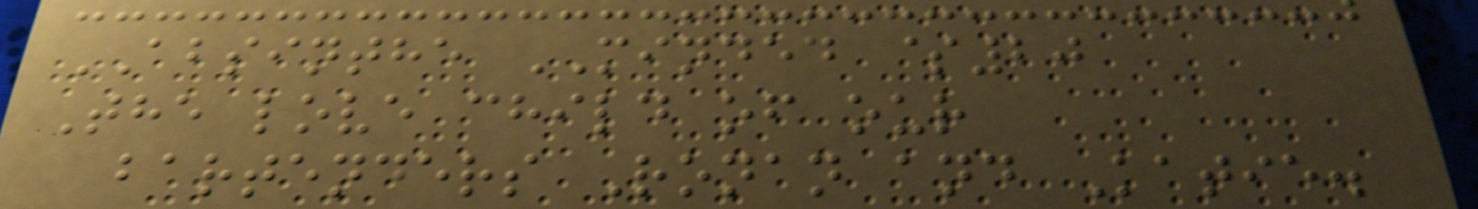ABSINTHE MINDED $20
The love child of our
bartenders Ronan and Katie.
